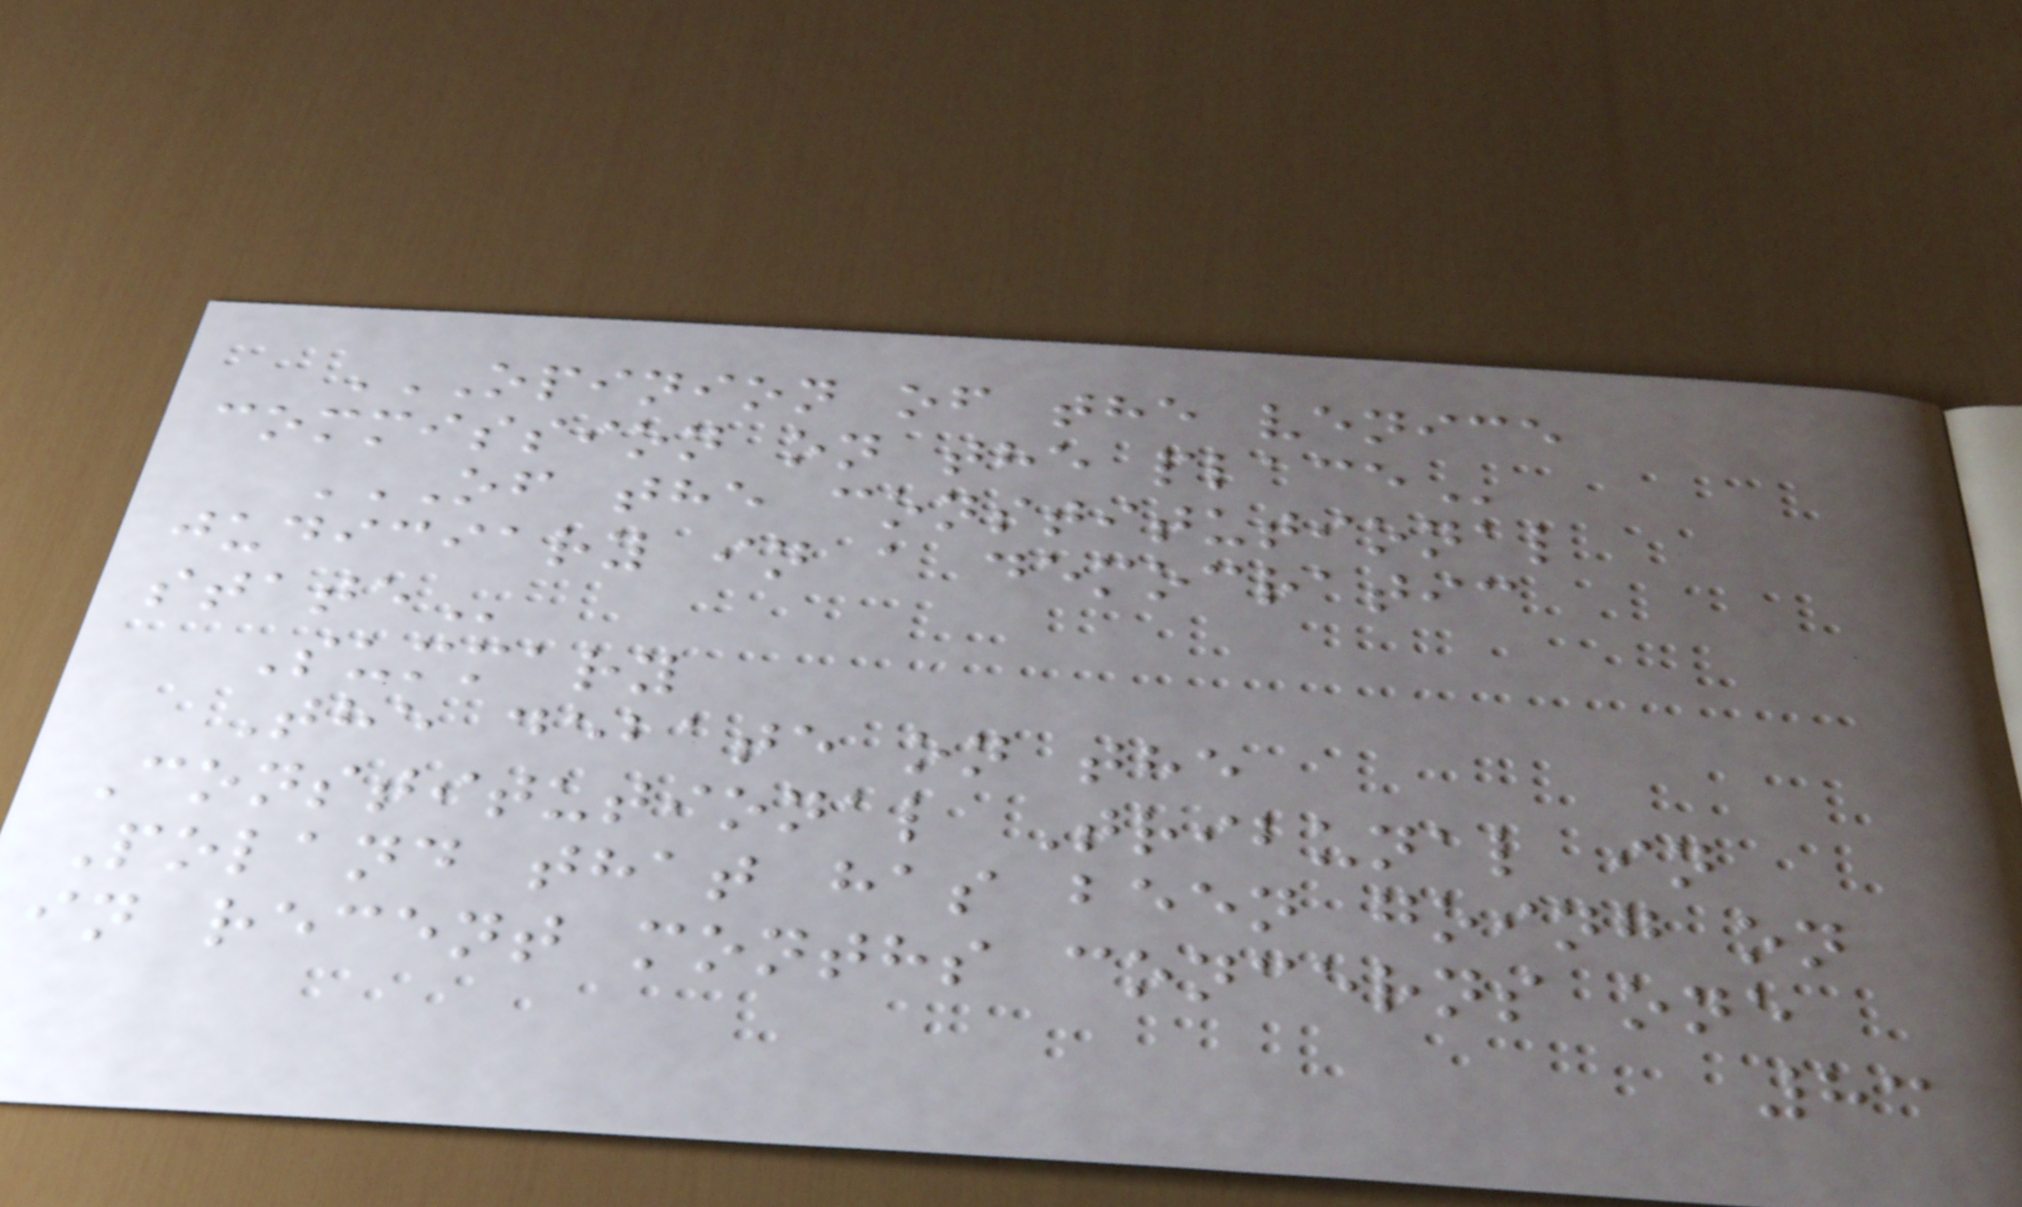OPINION OF THE VENICE
COMMISSION ON THE PLACE
OF THE CONSTITUTIONAL
JUDICIARY IN A DEMOCRATIC
STATE
Summary
The debate on the
Constitutional Tribunal in
Poland that has been going on
in recent months concerns one
83
